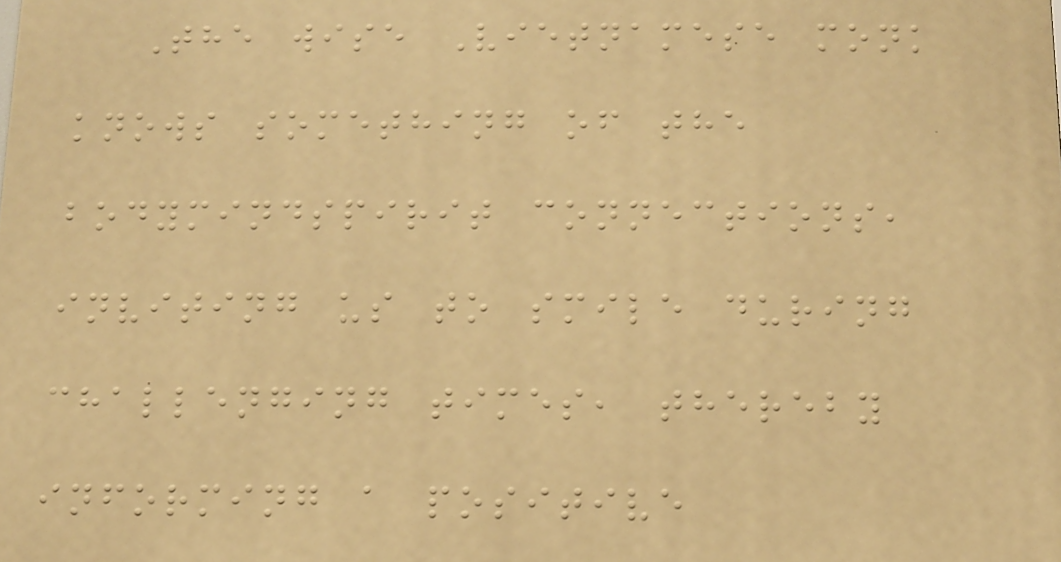The wise Vietnamese monk
knows something of the
bodymindspirit connections,
inviting us to smile during
challenging times, thereby
informing a positive
